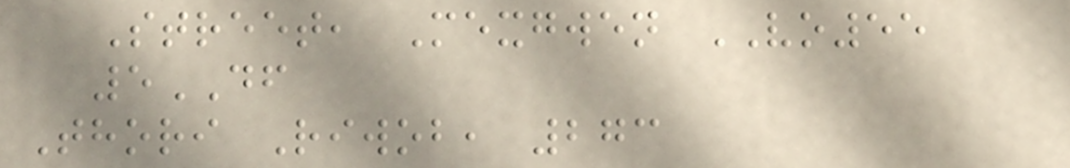Street, Mexgwen VO55
5DF
Thori Riwob, 273
